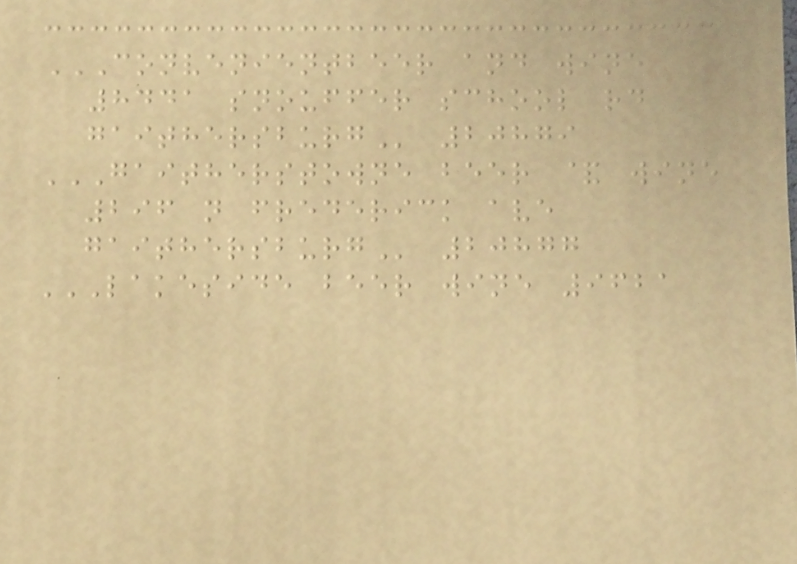CONVENIENTBEER AND WINE
8441 SNOUFFER SCHOOL RD
GAITHERSBURG 20879
GAITHERSTOWNE BEER & WINE
296 N FREDERICK AVE
GAITHERSBURG 20877
LAKESIDE BEER WINE 9621
